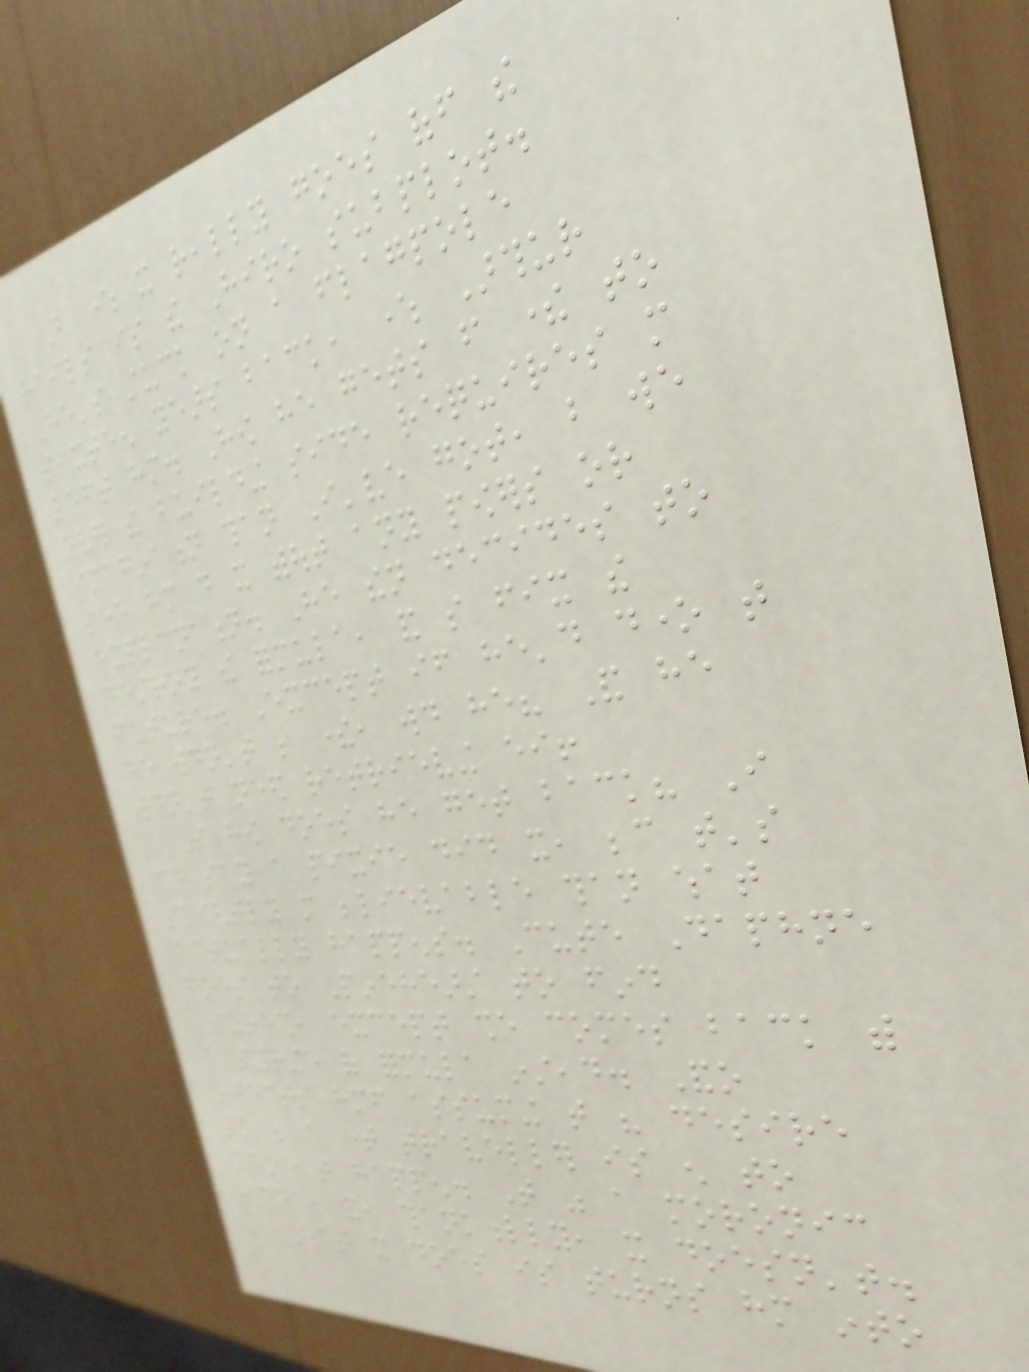But where it really goes off the
rails is the Hiro subplot.
He's stuck on a flagpole
sixteen years back, where Arthur
left him. How he gets from there to
over the building side requires more
imagination than I've got, but we
see him do it without any powers or
explanation. He then decides to
destroy the formula, and so fix the
future. Except if he'd done that
he wouldn't be there, would he? And he
wouldn't need retrieving either!
So how does he get back? I
could say a pixie did it, because that's
slightly more believable than what
actually happens. Cute Daphne
goes to Pinehearst to find
Suresh, except she comes back with
a syringe of formula instead. Ando
injects himself assuming that his desire
to be a time traveller is enough to
make that happen. That was a moronic
idea, and, thankfully, it doesn't.
What it does is turns him into
